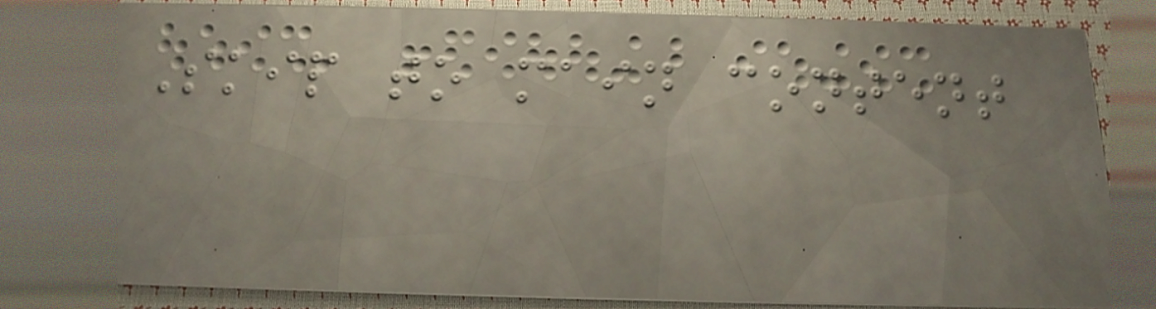Skip to main content
